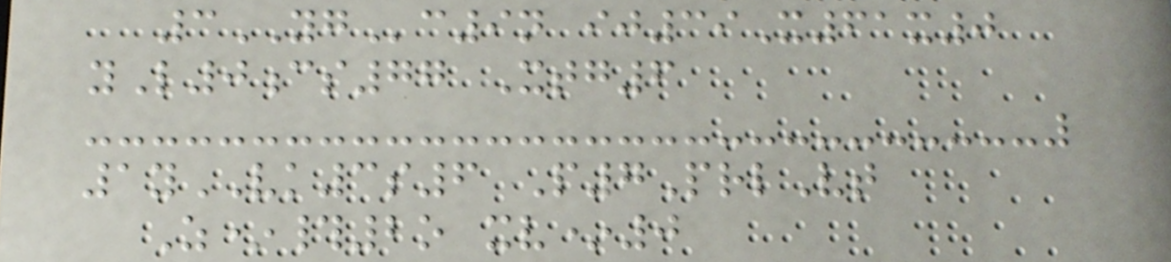3YGc9n ij39X61x0
yL0cs77 Xtg6
1yVK3s6 P7PrlVt
Z*#2o xv*0
